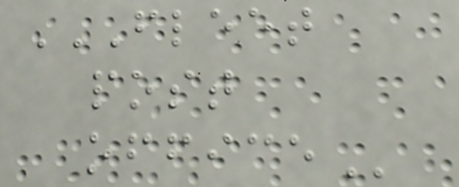FLEET
POST
OFFICE
